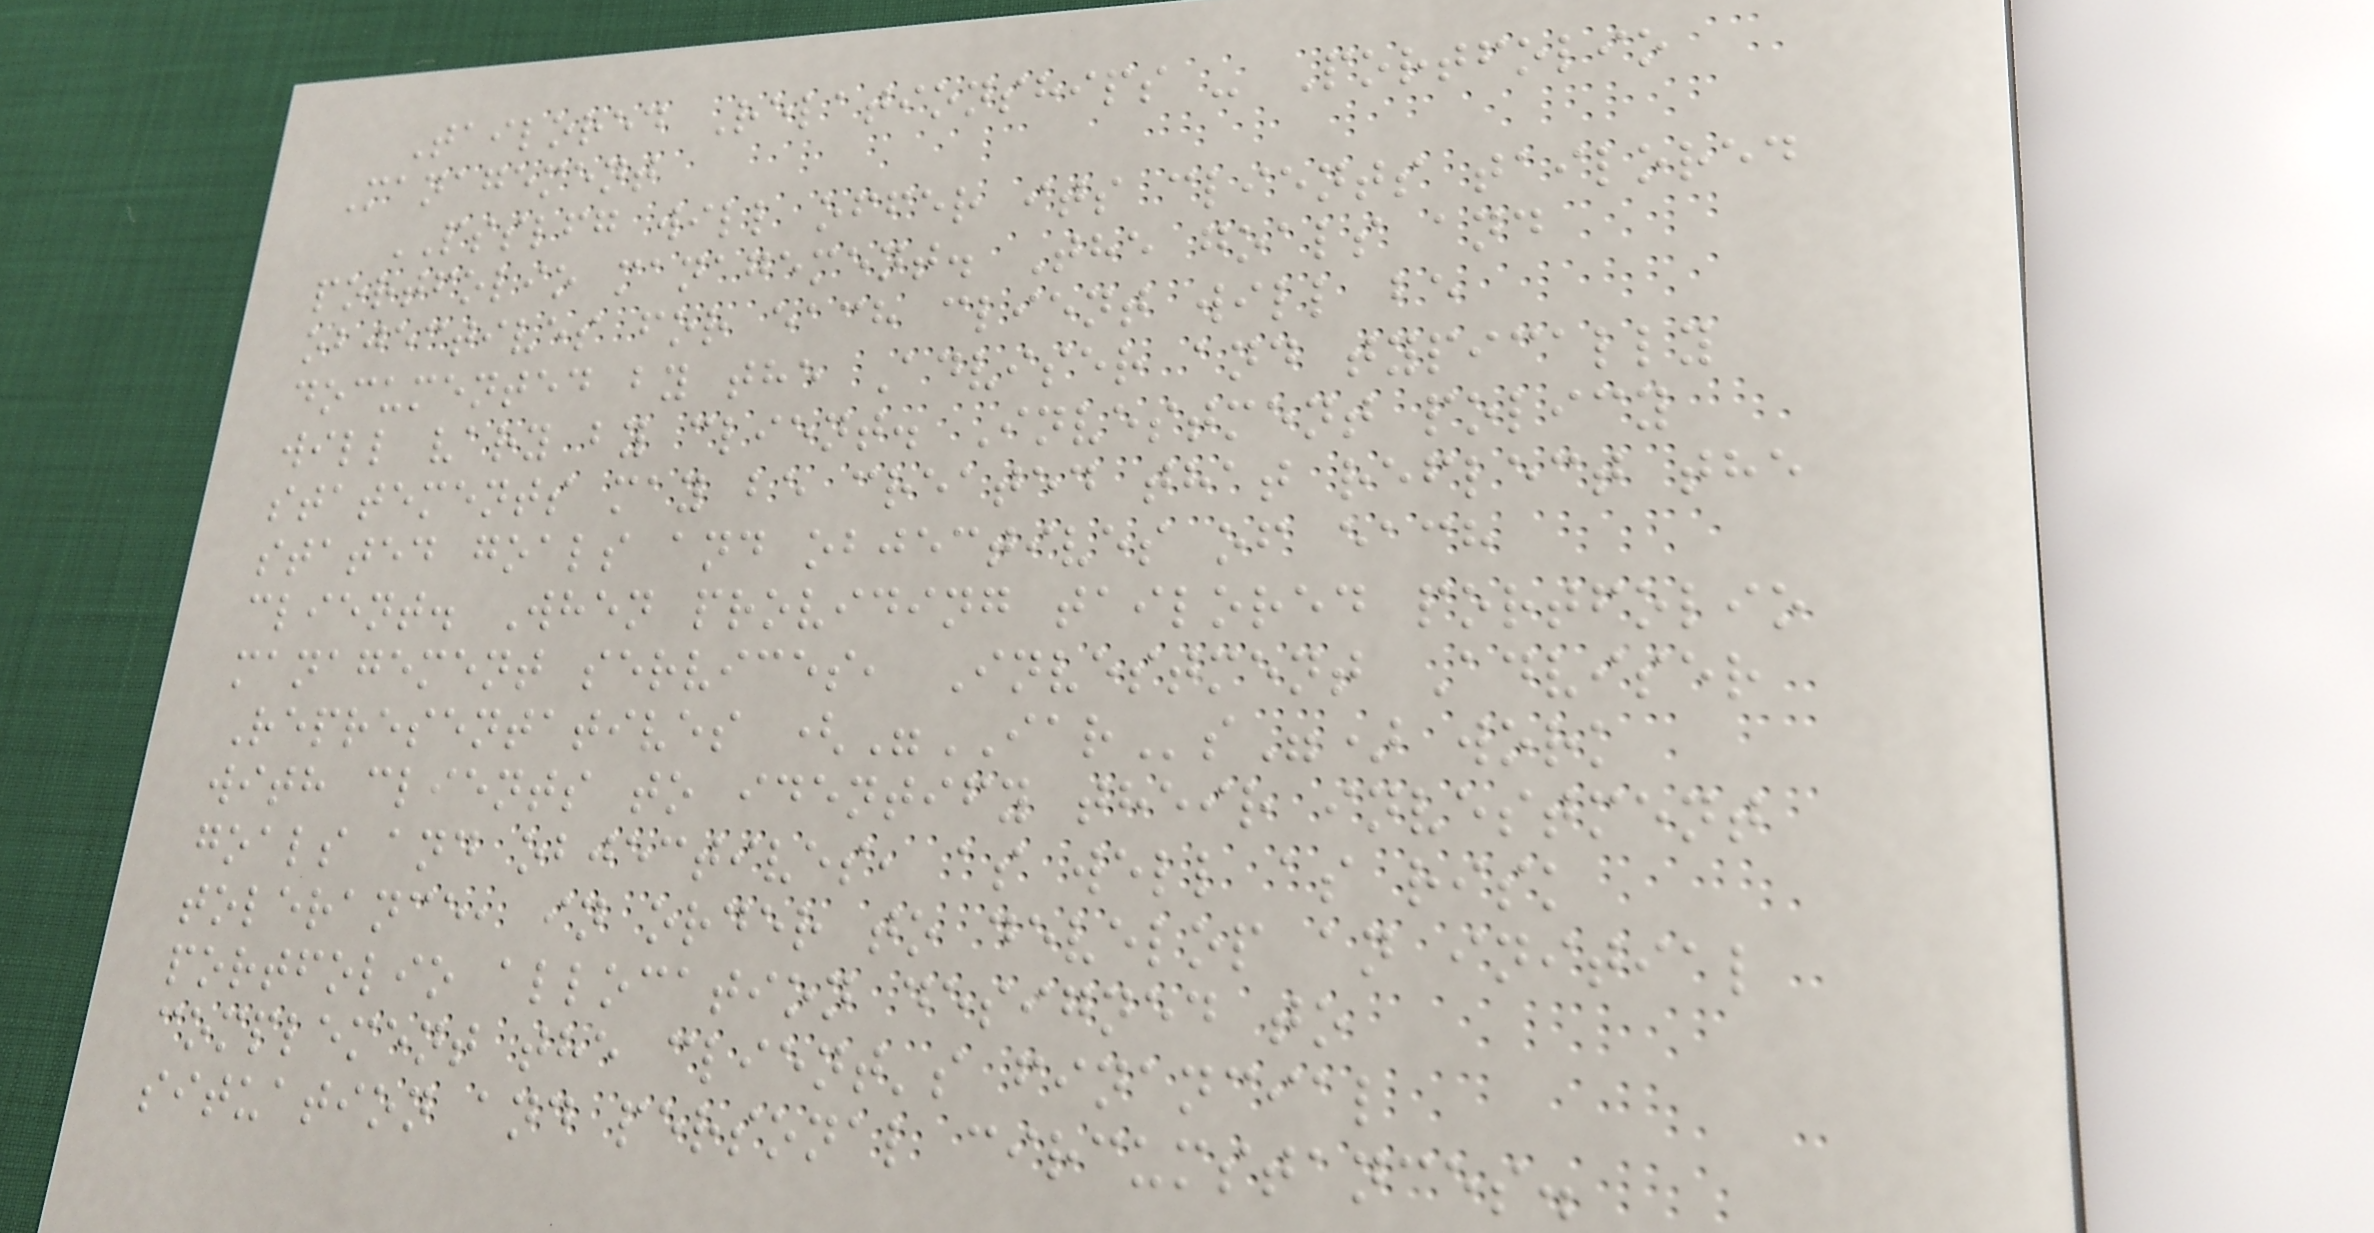Tailored Relationships - Portfolio
Management
PSSLFG will offer its clients tailored
portfolio management. The goals and
objectives for each client will be
documented by the Adviser and typically
will vary by client. Investment policy
statements may be created that reflect the
stated goals and objectives of each
client. When providing tailored portfolio
management services, Investment Adviser
Representatives ("IARs") work
with clients to identify their investment
goals and objectives, as well as risk
tolerance, in order to develop an initial
portfolio allocation designed to
complement the client's financial
situation and personal circumstances.
